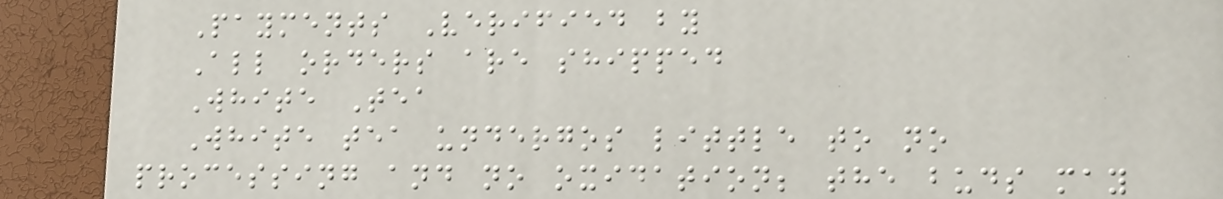Payments Verified by
All orders are shipped
White Tea
White tea undergos little to no
processing and no oxidation; the buds may
